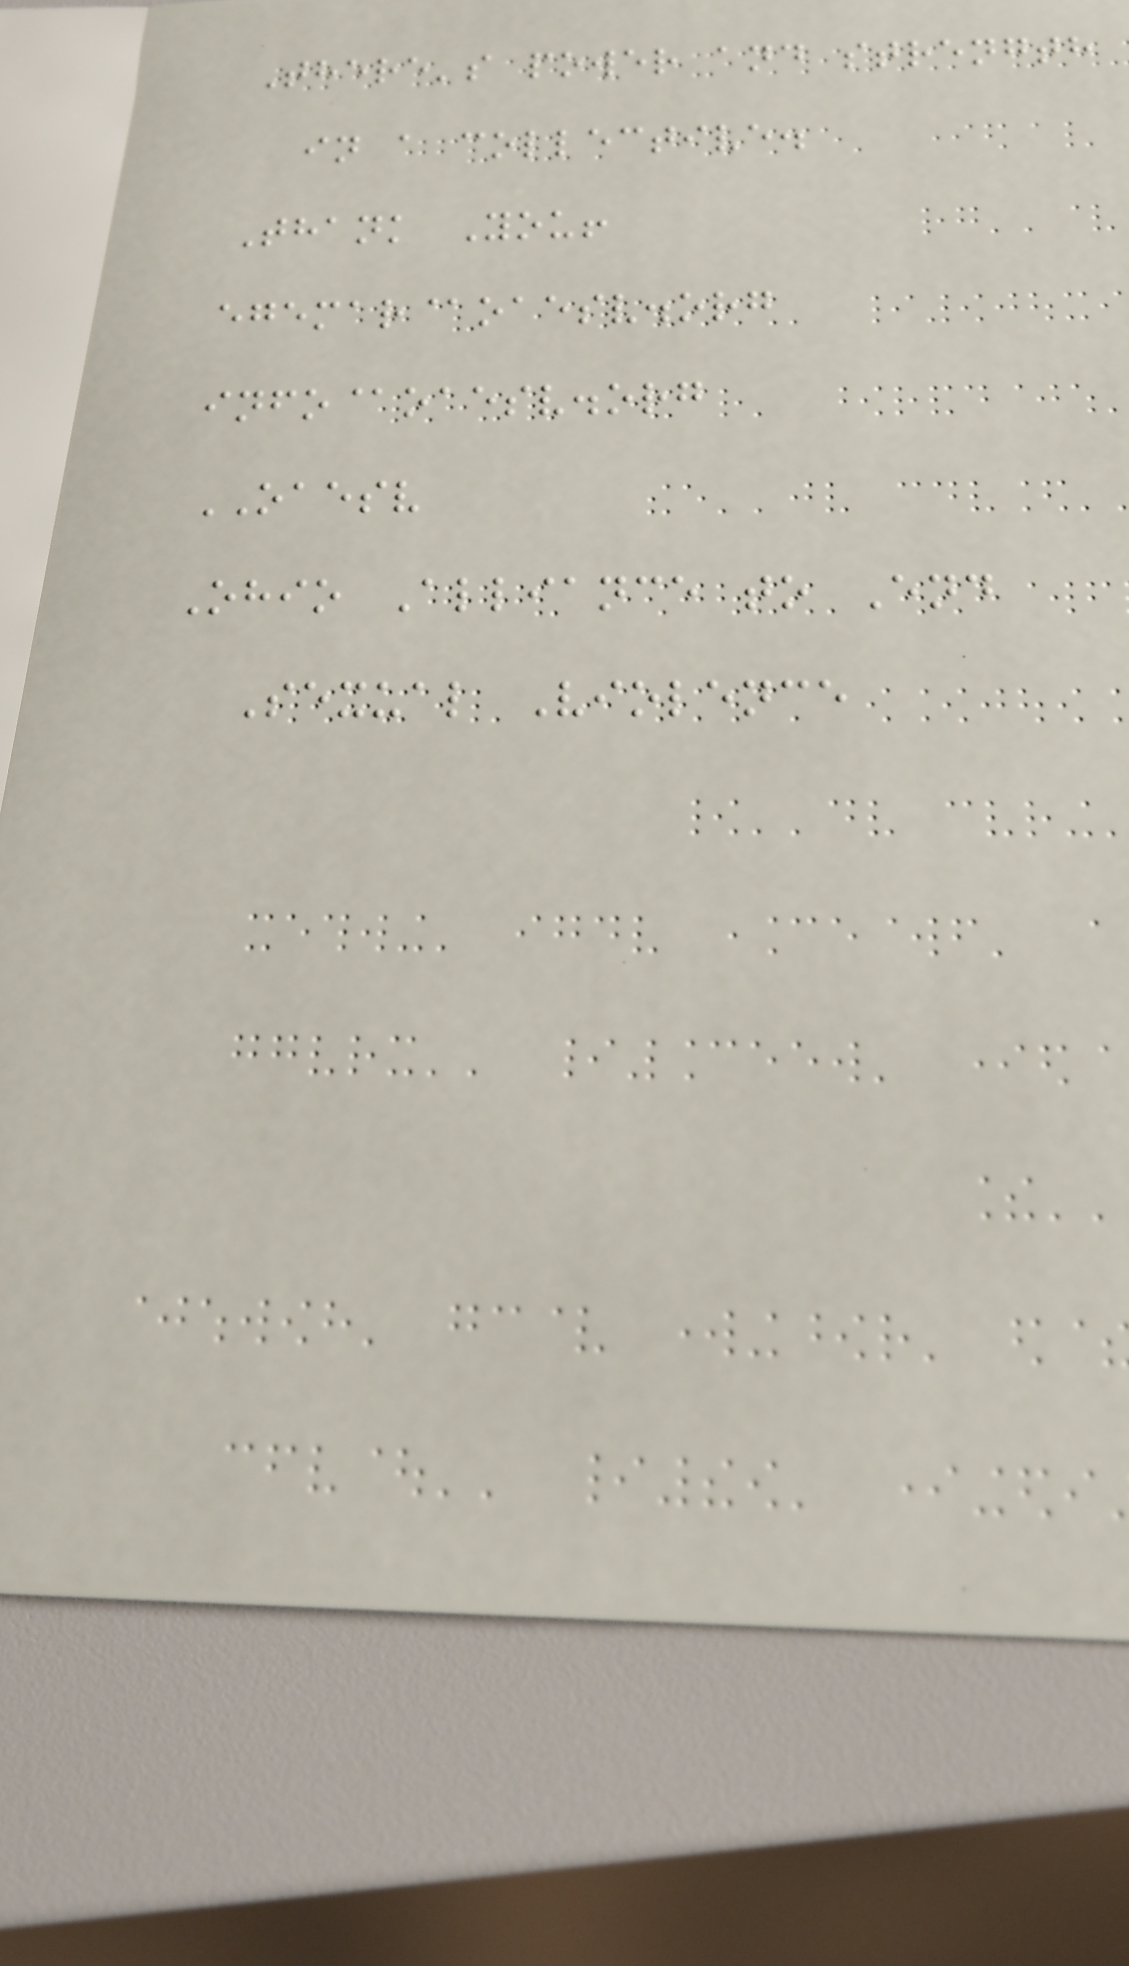There's power and strength
in a collective.
Thank You!
egemar@oaesv.org
info@oaesv.org
OAESV
Ohio Alliance to End
Sexual Violence
